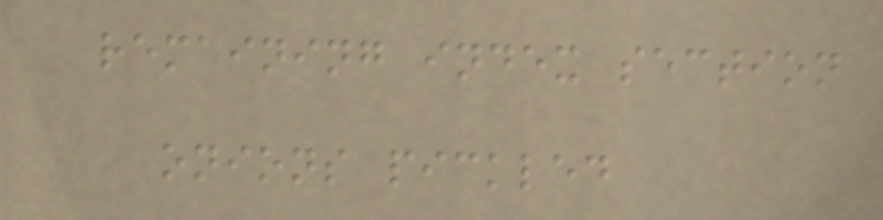remaining index section
onions pickled
